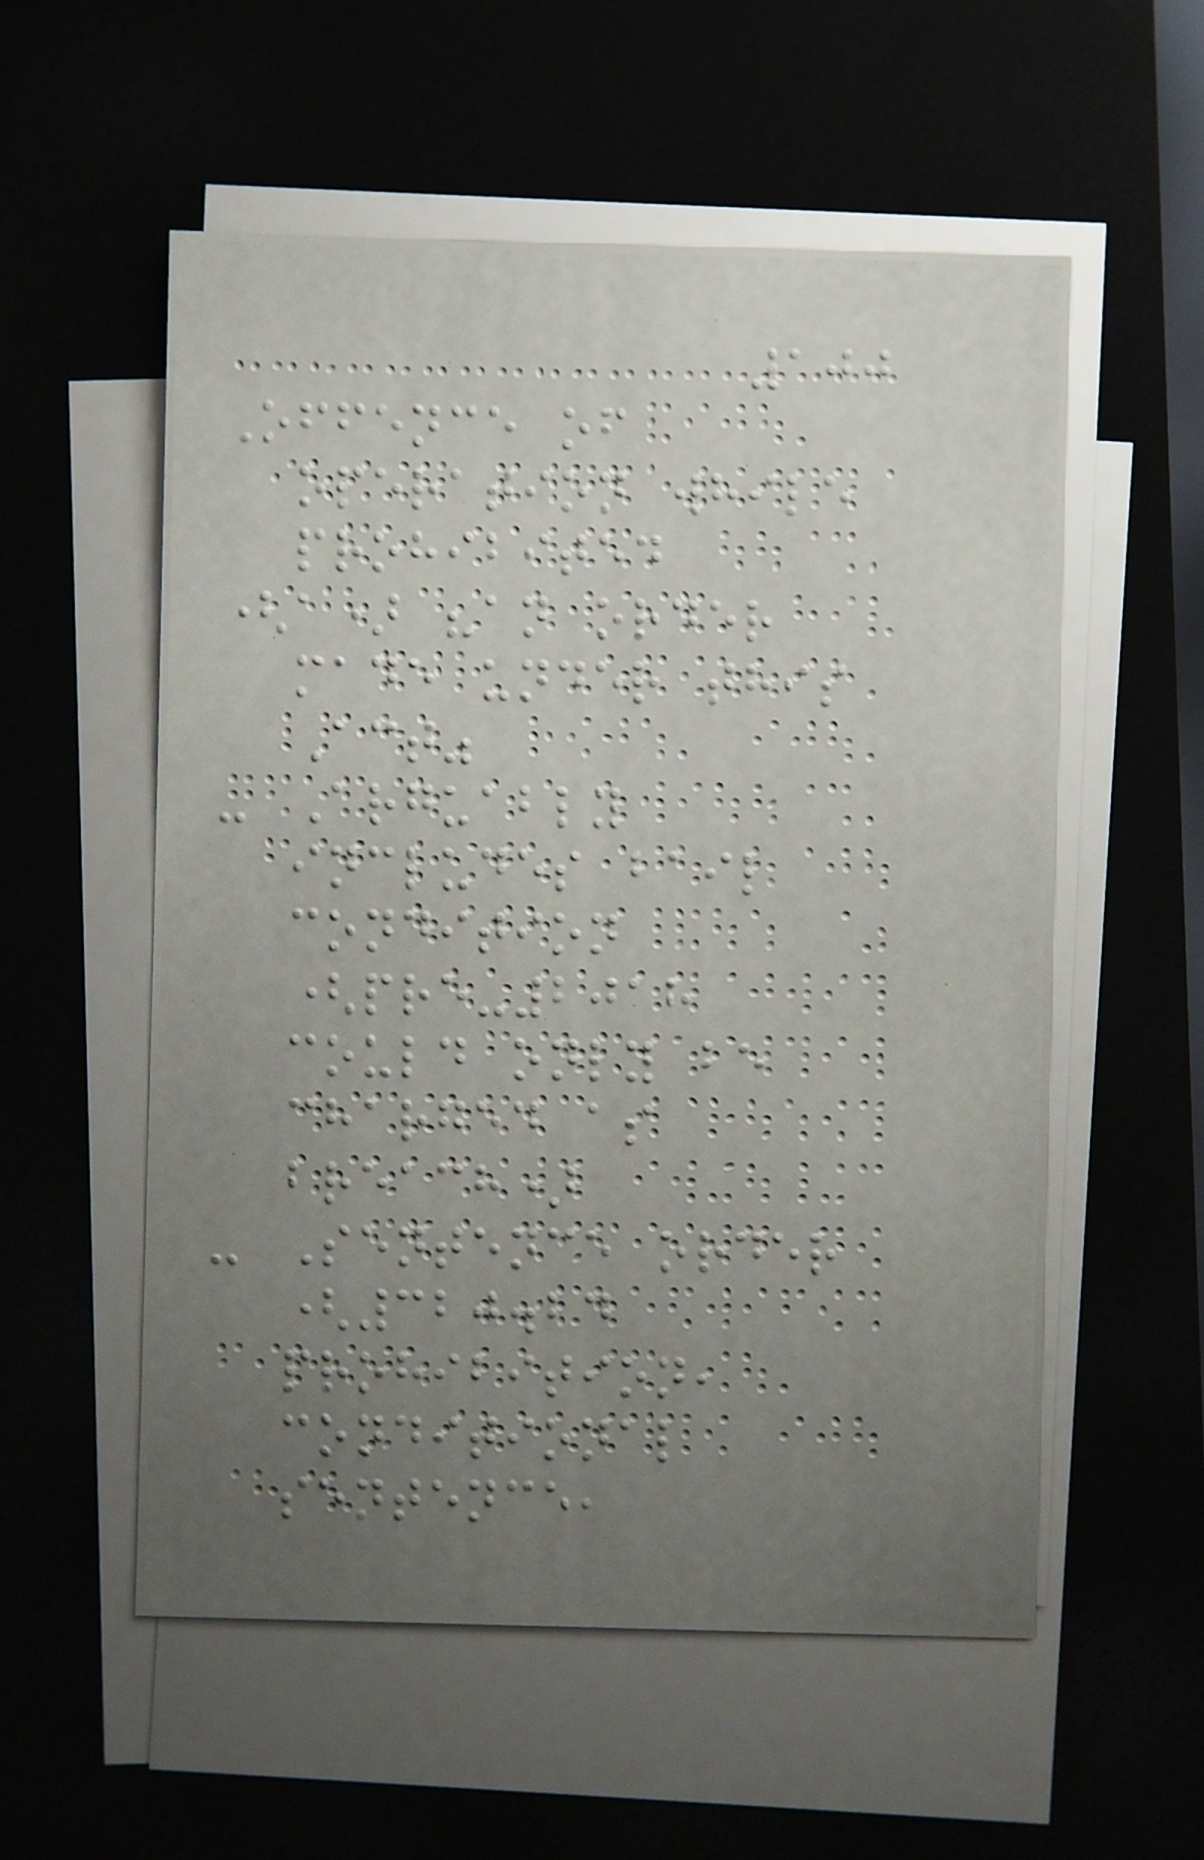100
Offence of
operation while
prohibited
(a) "an order
made under this
Act"
- Arguably
includes bail
condition
(pre-2018
could only be
charged as
breach)
- Sentence order
(320.24
prohibition,
conditional
sentence,
